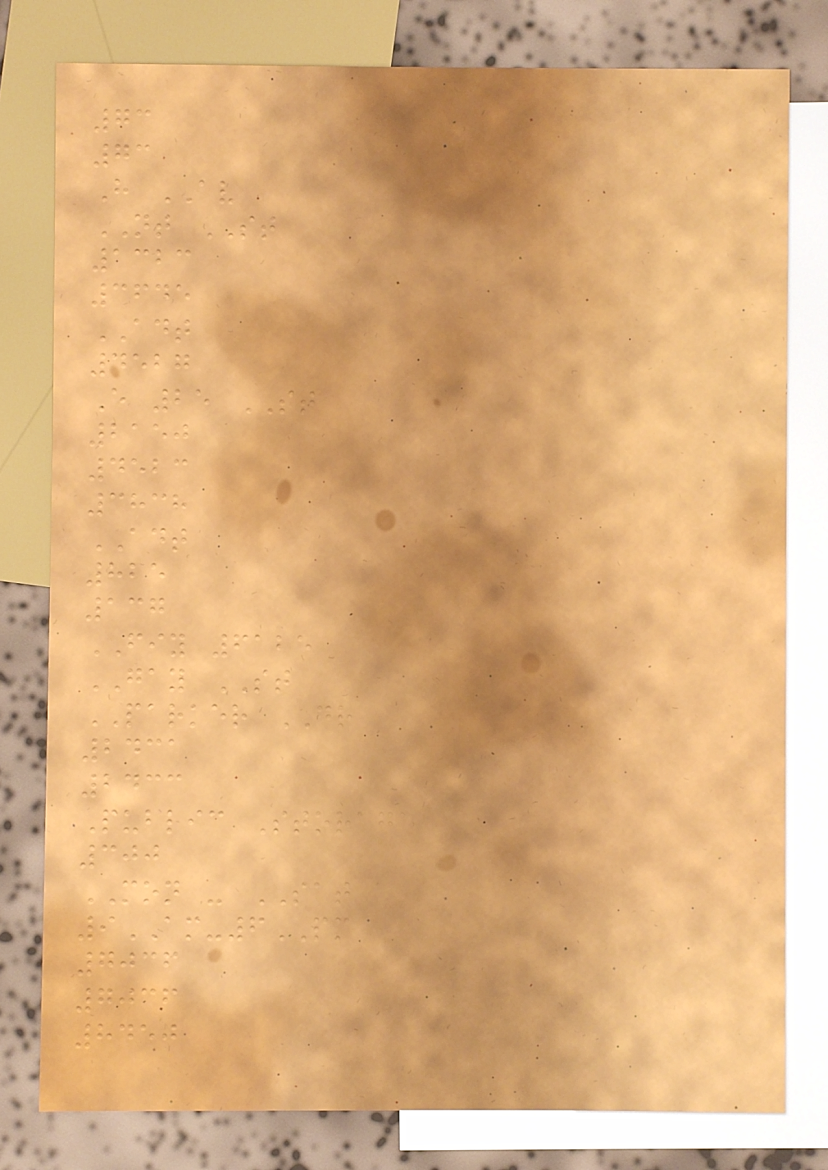73
73
H AV
NT ST
1323
3645
ADT
4527
E 25 ST
2150
4523
3838
ADT
825
137
FIY 6125
GAY ST
PARKER DR
2431
2433
Public Storage
300
MON - SAT
9AM-6PM
7036
7036
8450
